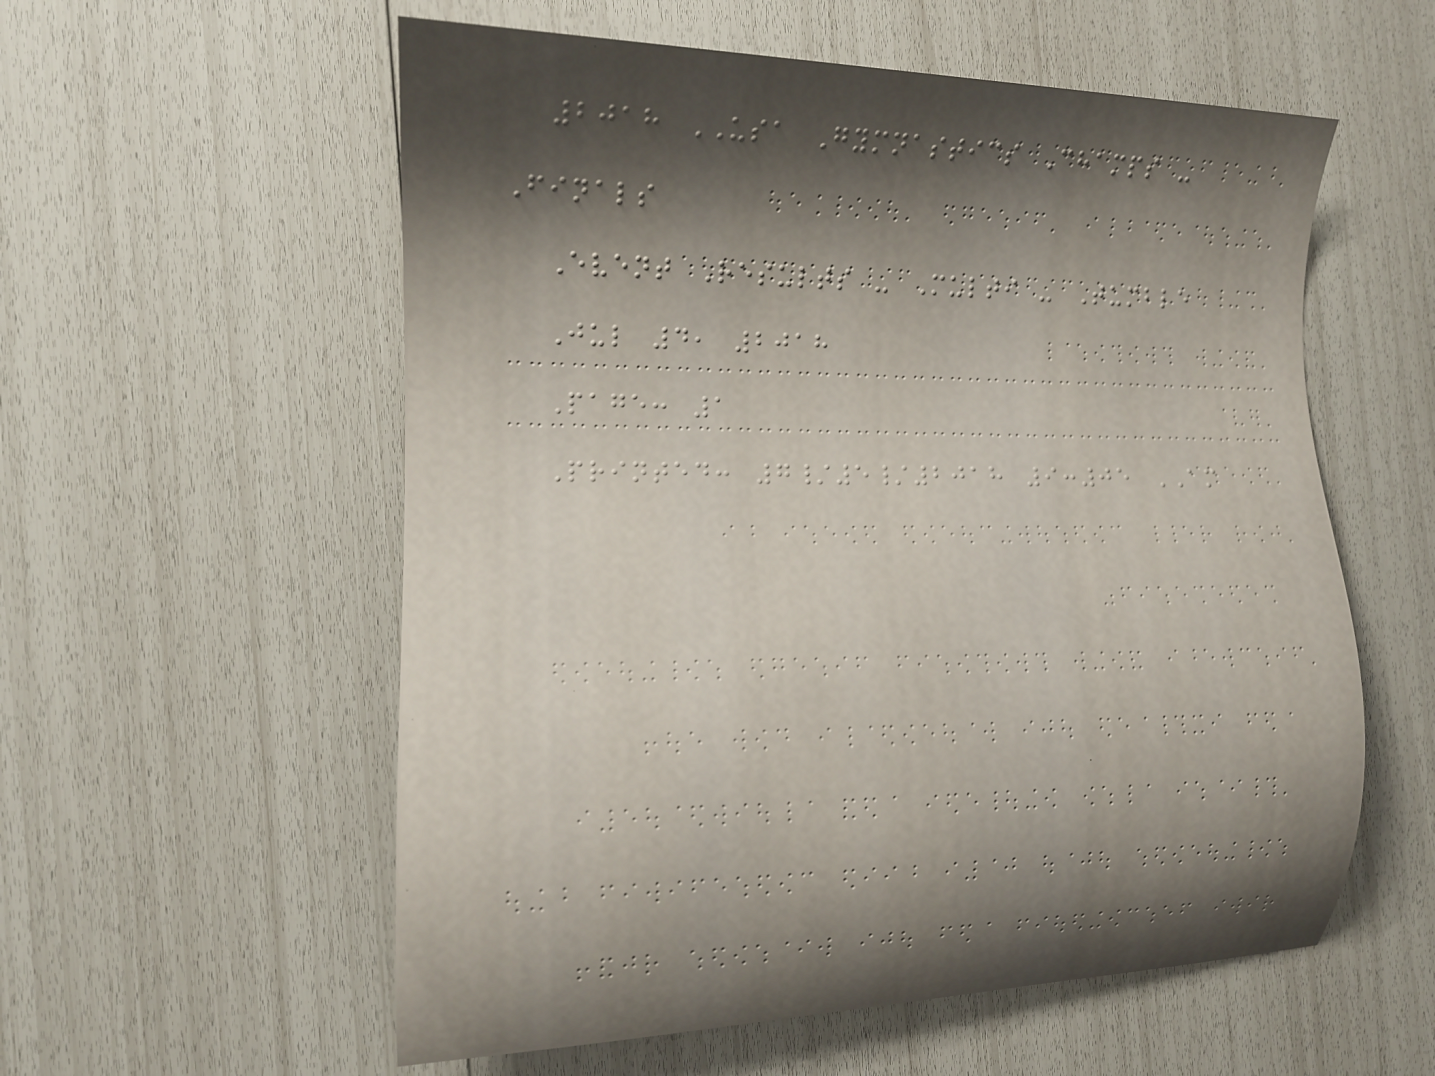2018 USA Gymnastics Champs -
Finals
Event Results - Multi - Tumble
Jul 4, 2018
Page: 1
Printed: 7/5/2018 9:05 AM
